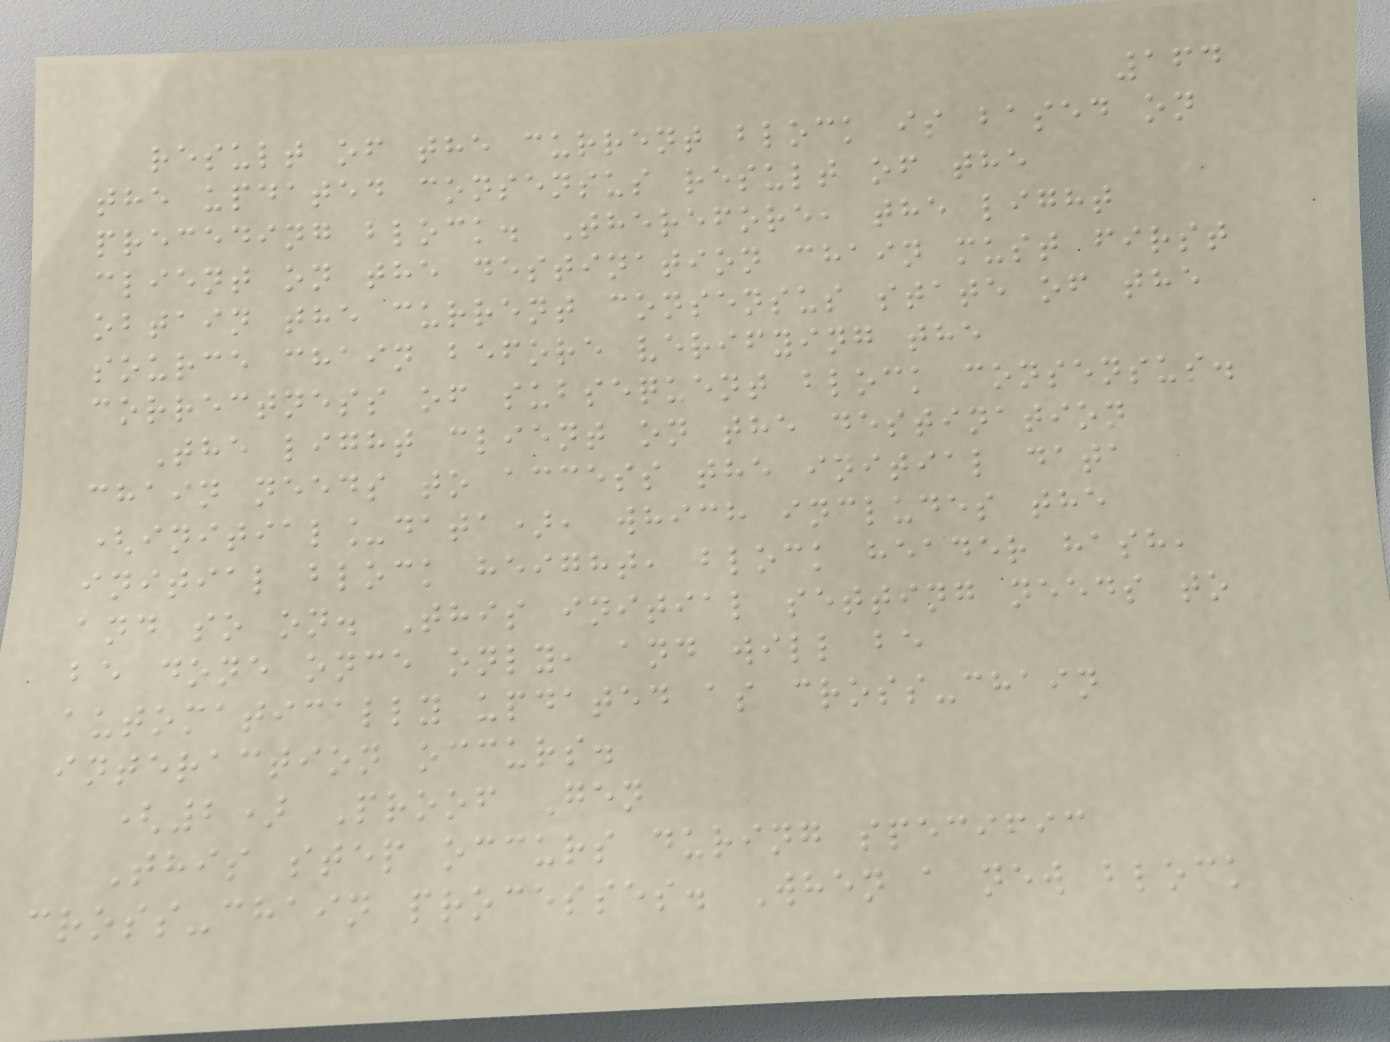164
result of the current block is based on
the updated consensus result of the
preceding block. Therefore, the light
client on the destination chain must first
obtain the current consensus state of the
source chain before verifying the
correctness of subsequent block consensus.
The light client on the destination
chain needs to access the initial data
(initial_data), which includes the
initial block height, block header hash,
and so on. This initial setting needs to
be done once only, and will be
automatically updated as cross-chain
interaction occurs.
(2) Proof Gen
This step occurs during specific
cross-chain processes. When a new block
